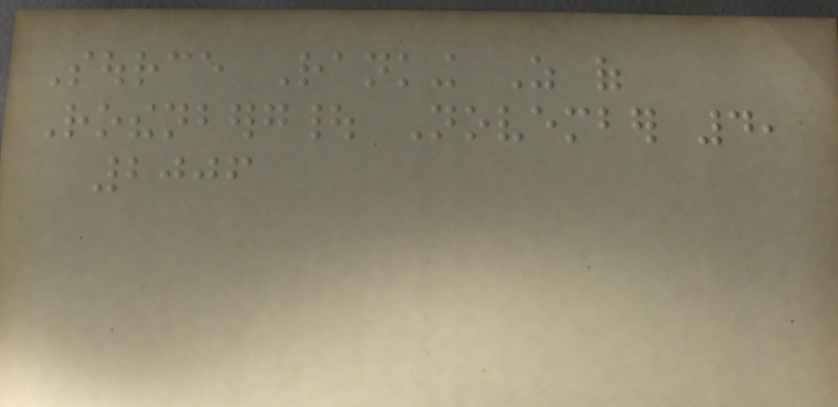Source Ranking As of
Rothenberg| November 4,
2006
